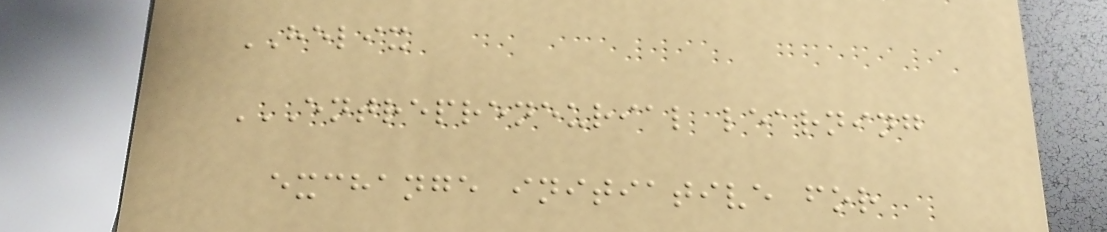HELIX
ENTREPRENEURIAL LEARNING
EXCHANGE INITIATIVE FOR
